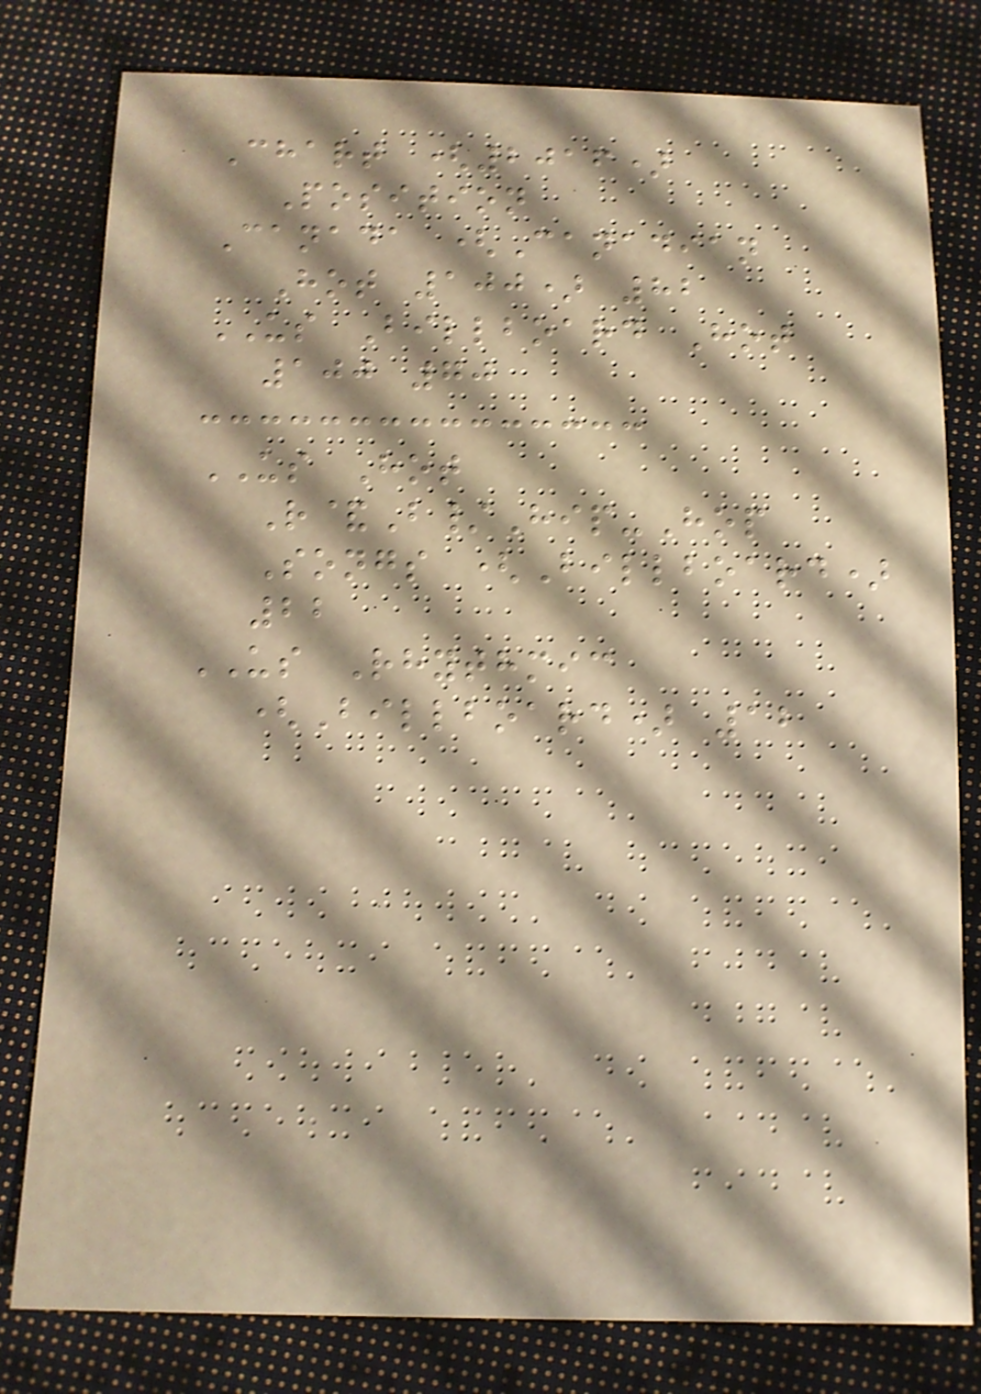Chart (2016)
Position
Canada (Canadian
Hot 100) 82
US Billboard Hot
100 70
US Hot
R&B/Hip-Hop
Songs (Billboard)
22
US Rhythmic
(Billboard) 12
